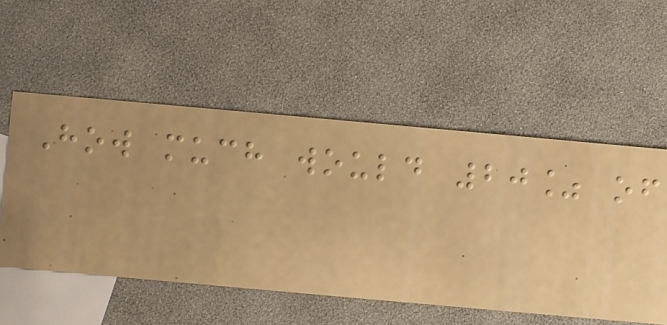How much would 20% of
